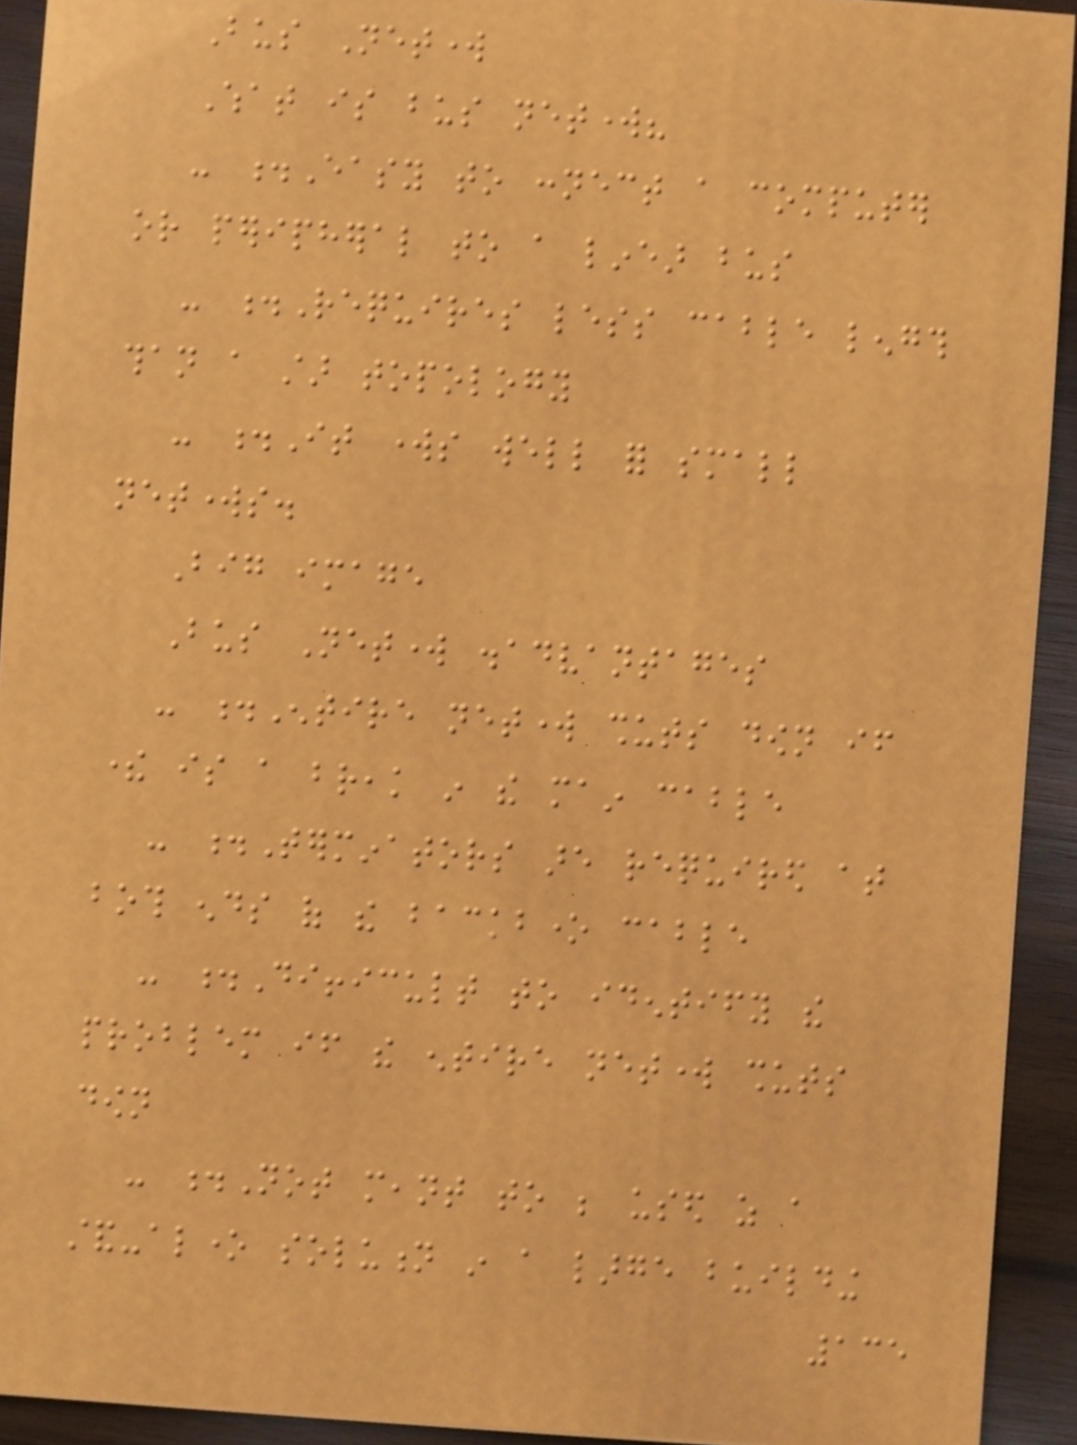Bus Network
What is bus network?
- .Easy to connect a computer
or peripheral to a linear bus
- .Requires less cable length
than a star topology
- .It works well for small
networks.
Big image
Bus Network disadvantages
- .Entire network shuts down if
there is a break in the main cable
- .Terminators are required at
both ends of the backbone cable
- .Difficult to identify the
problem if the entire network shuts
down
- .Not meant to be used as a
stand-alone solution in a large building
135
